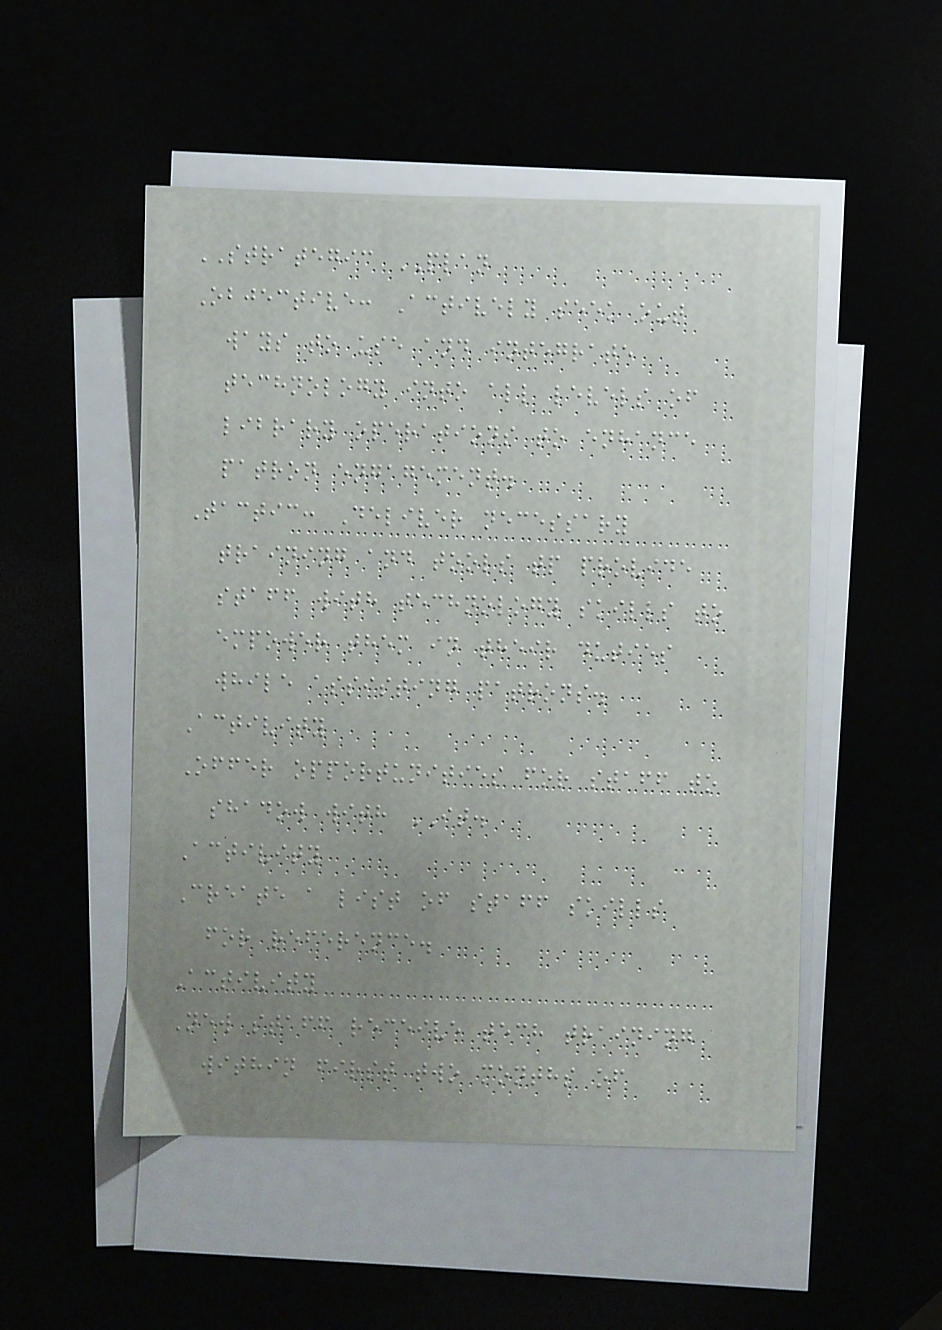STRATEGIC PLAN
Objective: Actively seek out
ways to use and integrate
technology into all levels of
library operations to enhance
patron engagement.
Tactic: Deliver necessary
training and tools tp provide
staff with technology skills to
empower them in their duties
while assisting patrons.
Activity
Offer opportunities for staff to
shadow with IT.
Activity
Create a list of staff skills
for reference.
Activity
New staff receive tech training
within first two months of
